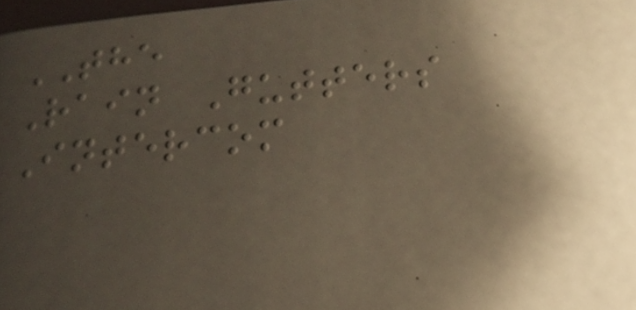THE
Rain Gutters
Intercom
